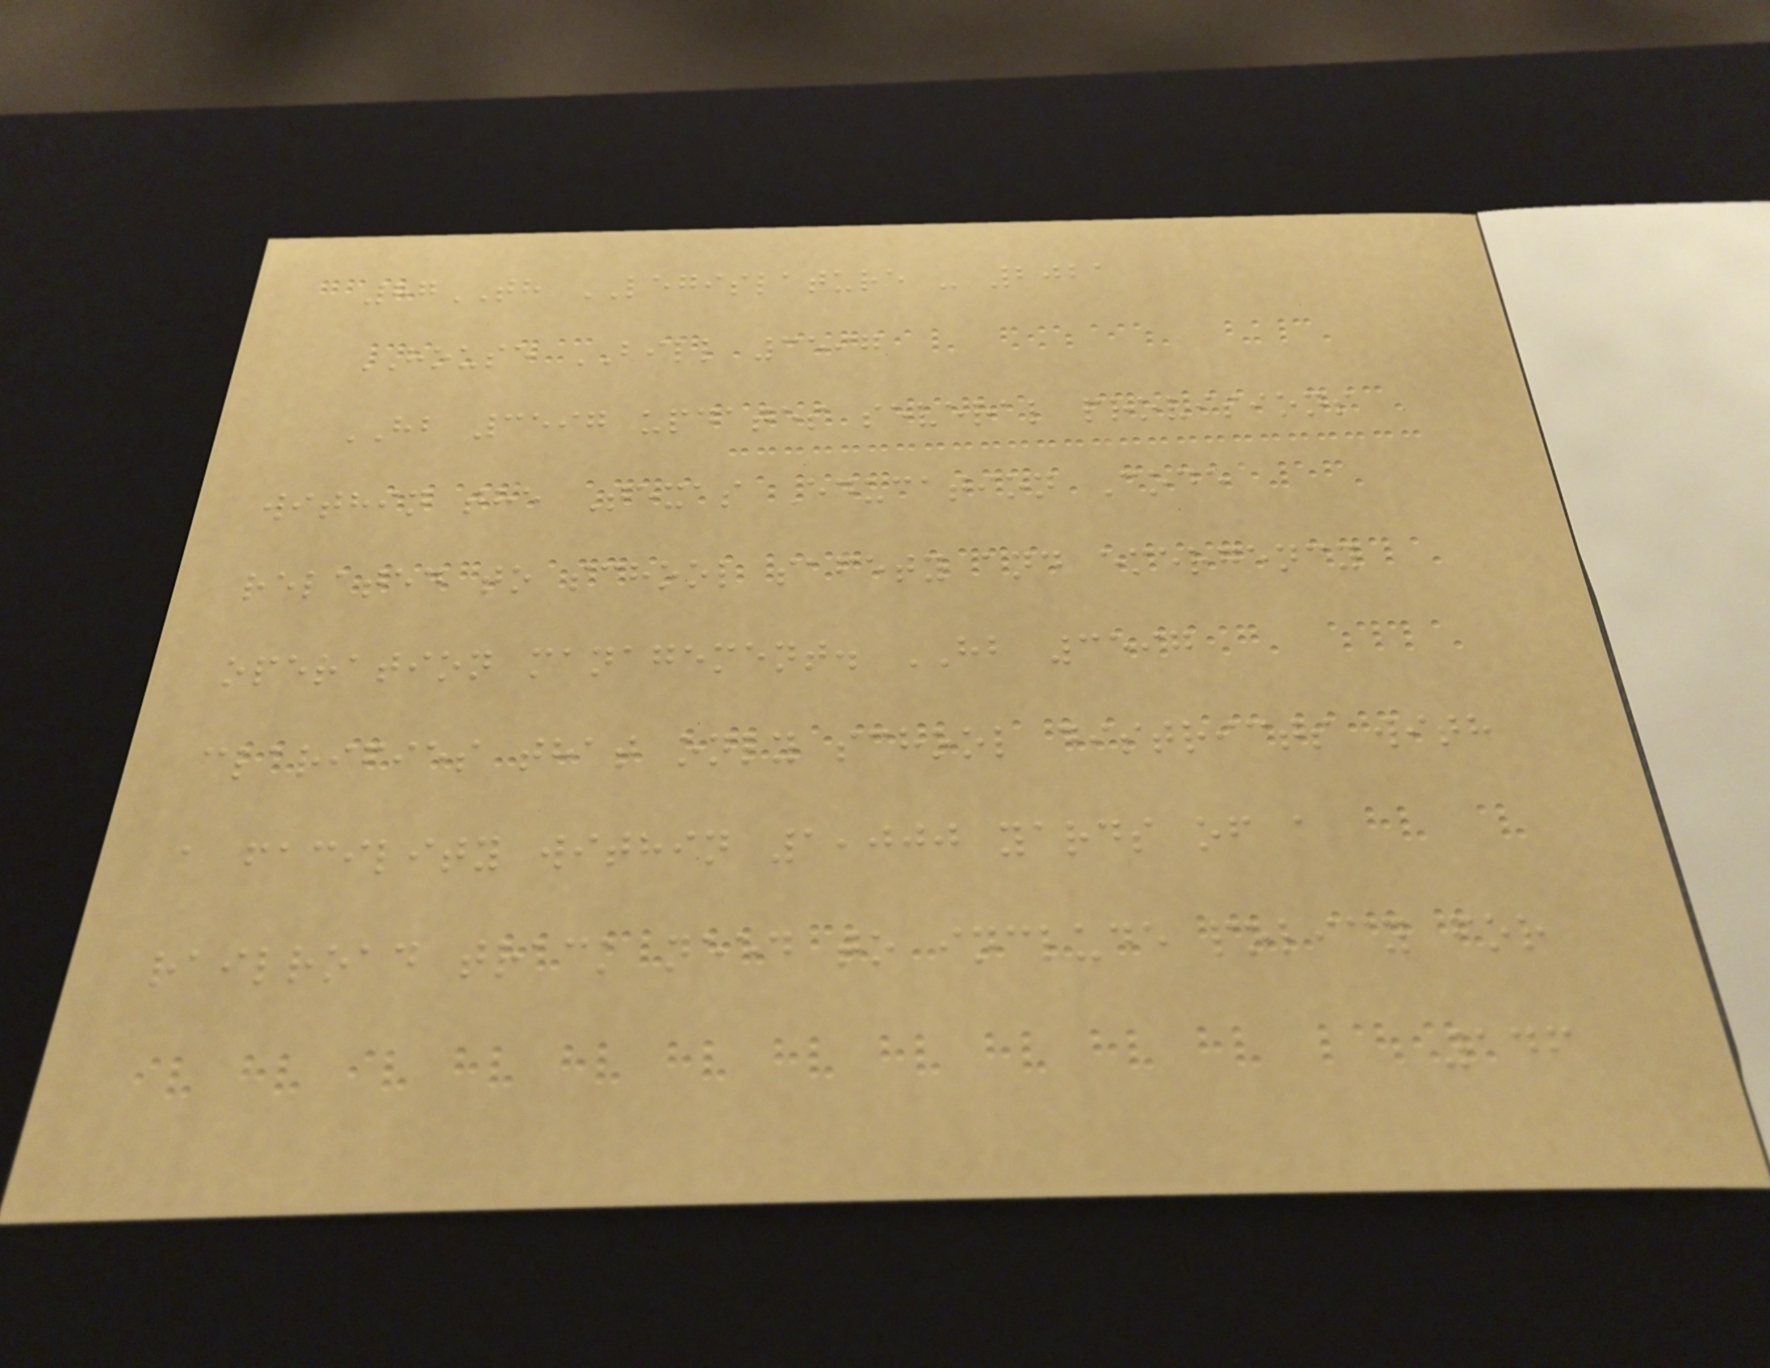87TH LEGISLATURE - 2021
HOUSE BILL 3597
HB 3597 updates several provisions
within the Texas Education Code
related to school safety and emergency
operation management. HB 3597
clarifies that only school districts with
a facility within 1,000 yards of a
railroad track need to include policy for
146
